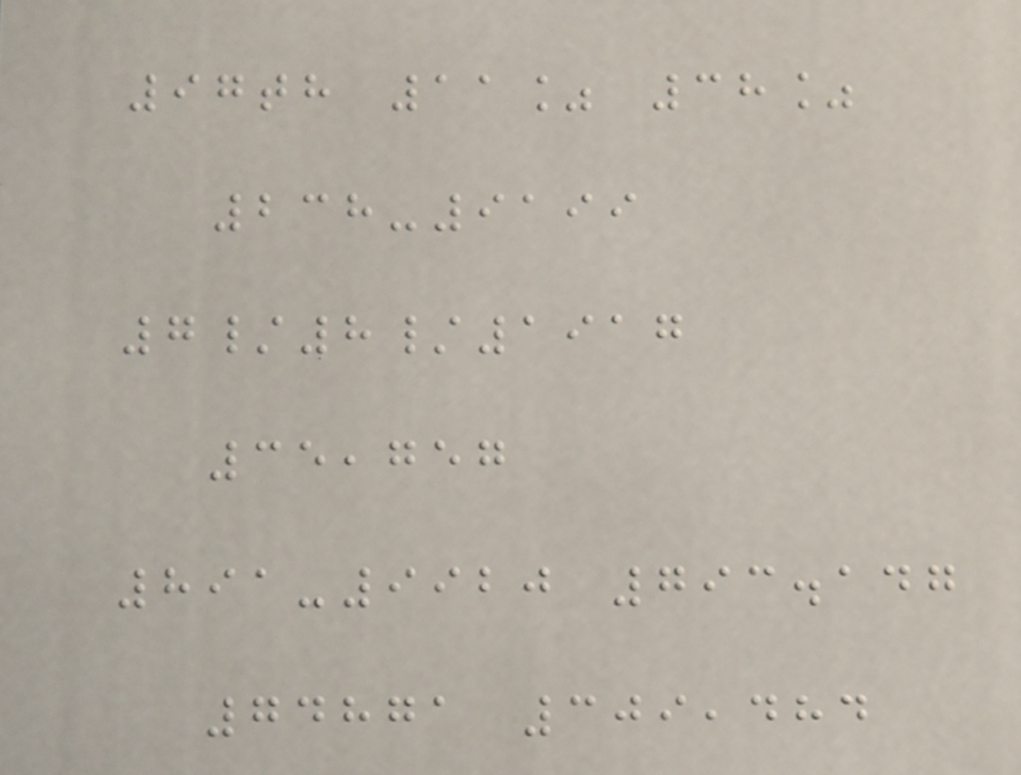97th 11% 38%
238-9199
7/8/1917
35,757
891-9920 793.147
74871 309,484
